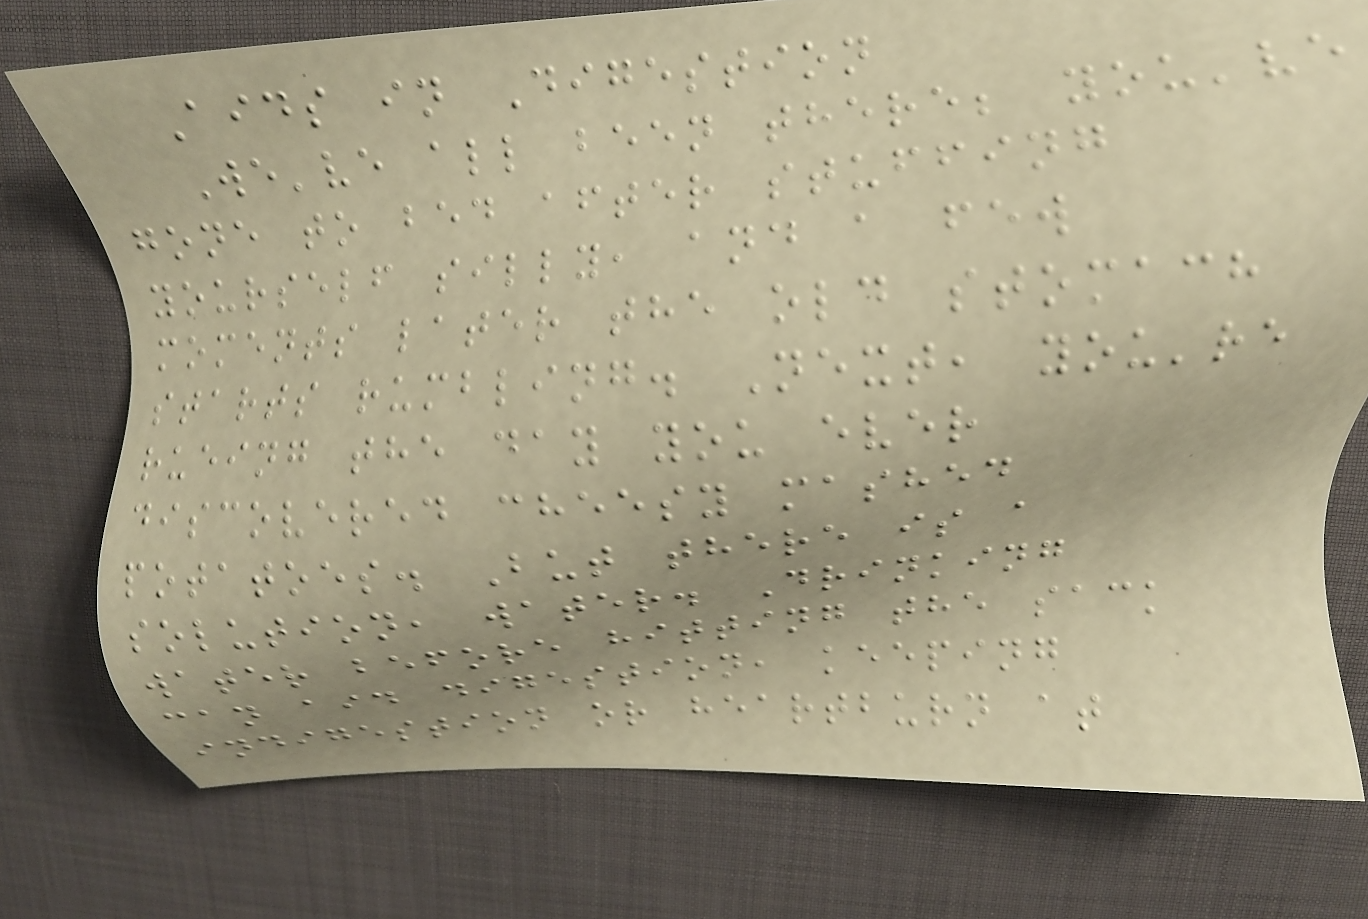Aids in Digestion
We've all been there; you've
gone to bed after stuffing
yourself silly, and a few
moments later the old stomach
starts rumbling. Next, you're
rueing the day you ever
discovered cheesy mashed
potatoes. But there is a
solution, water. Drinking
water before hitting the sack
can aid digestion, keeping
indigestion or heartburn at
